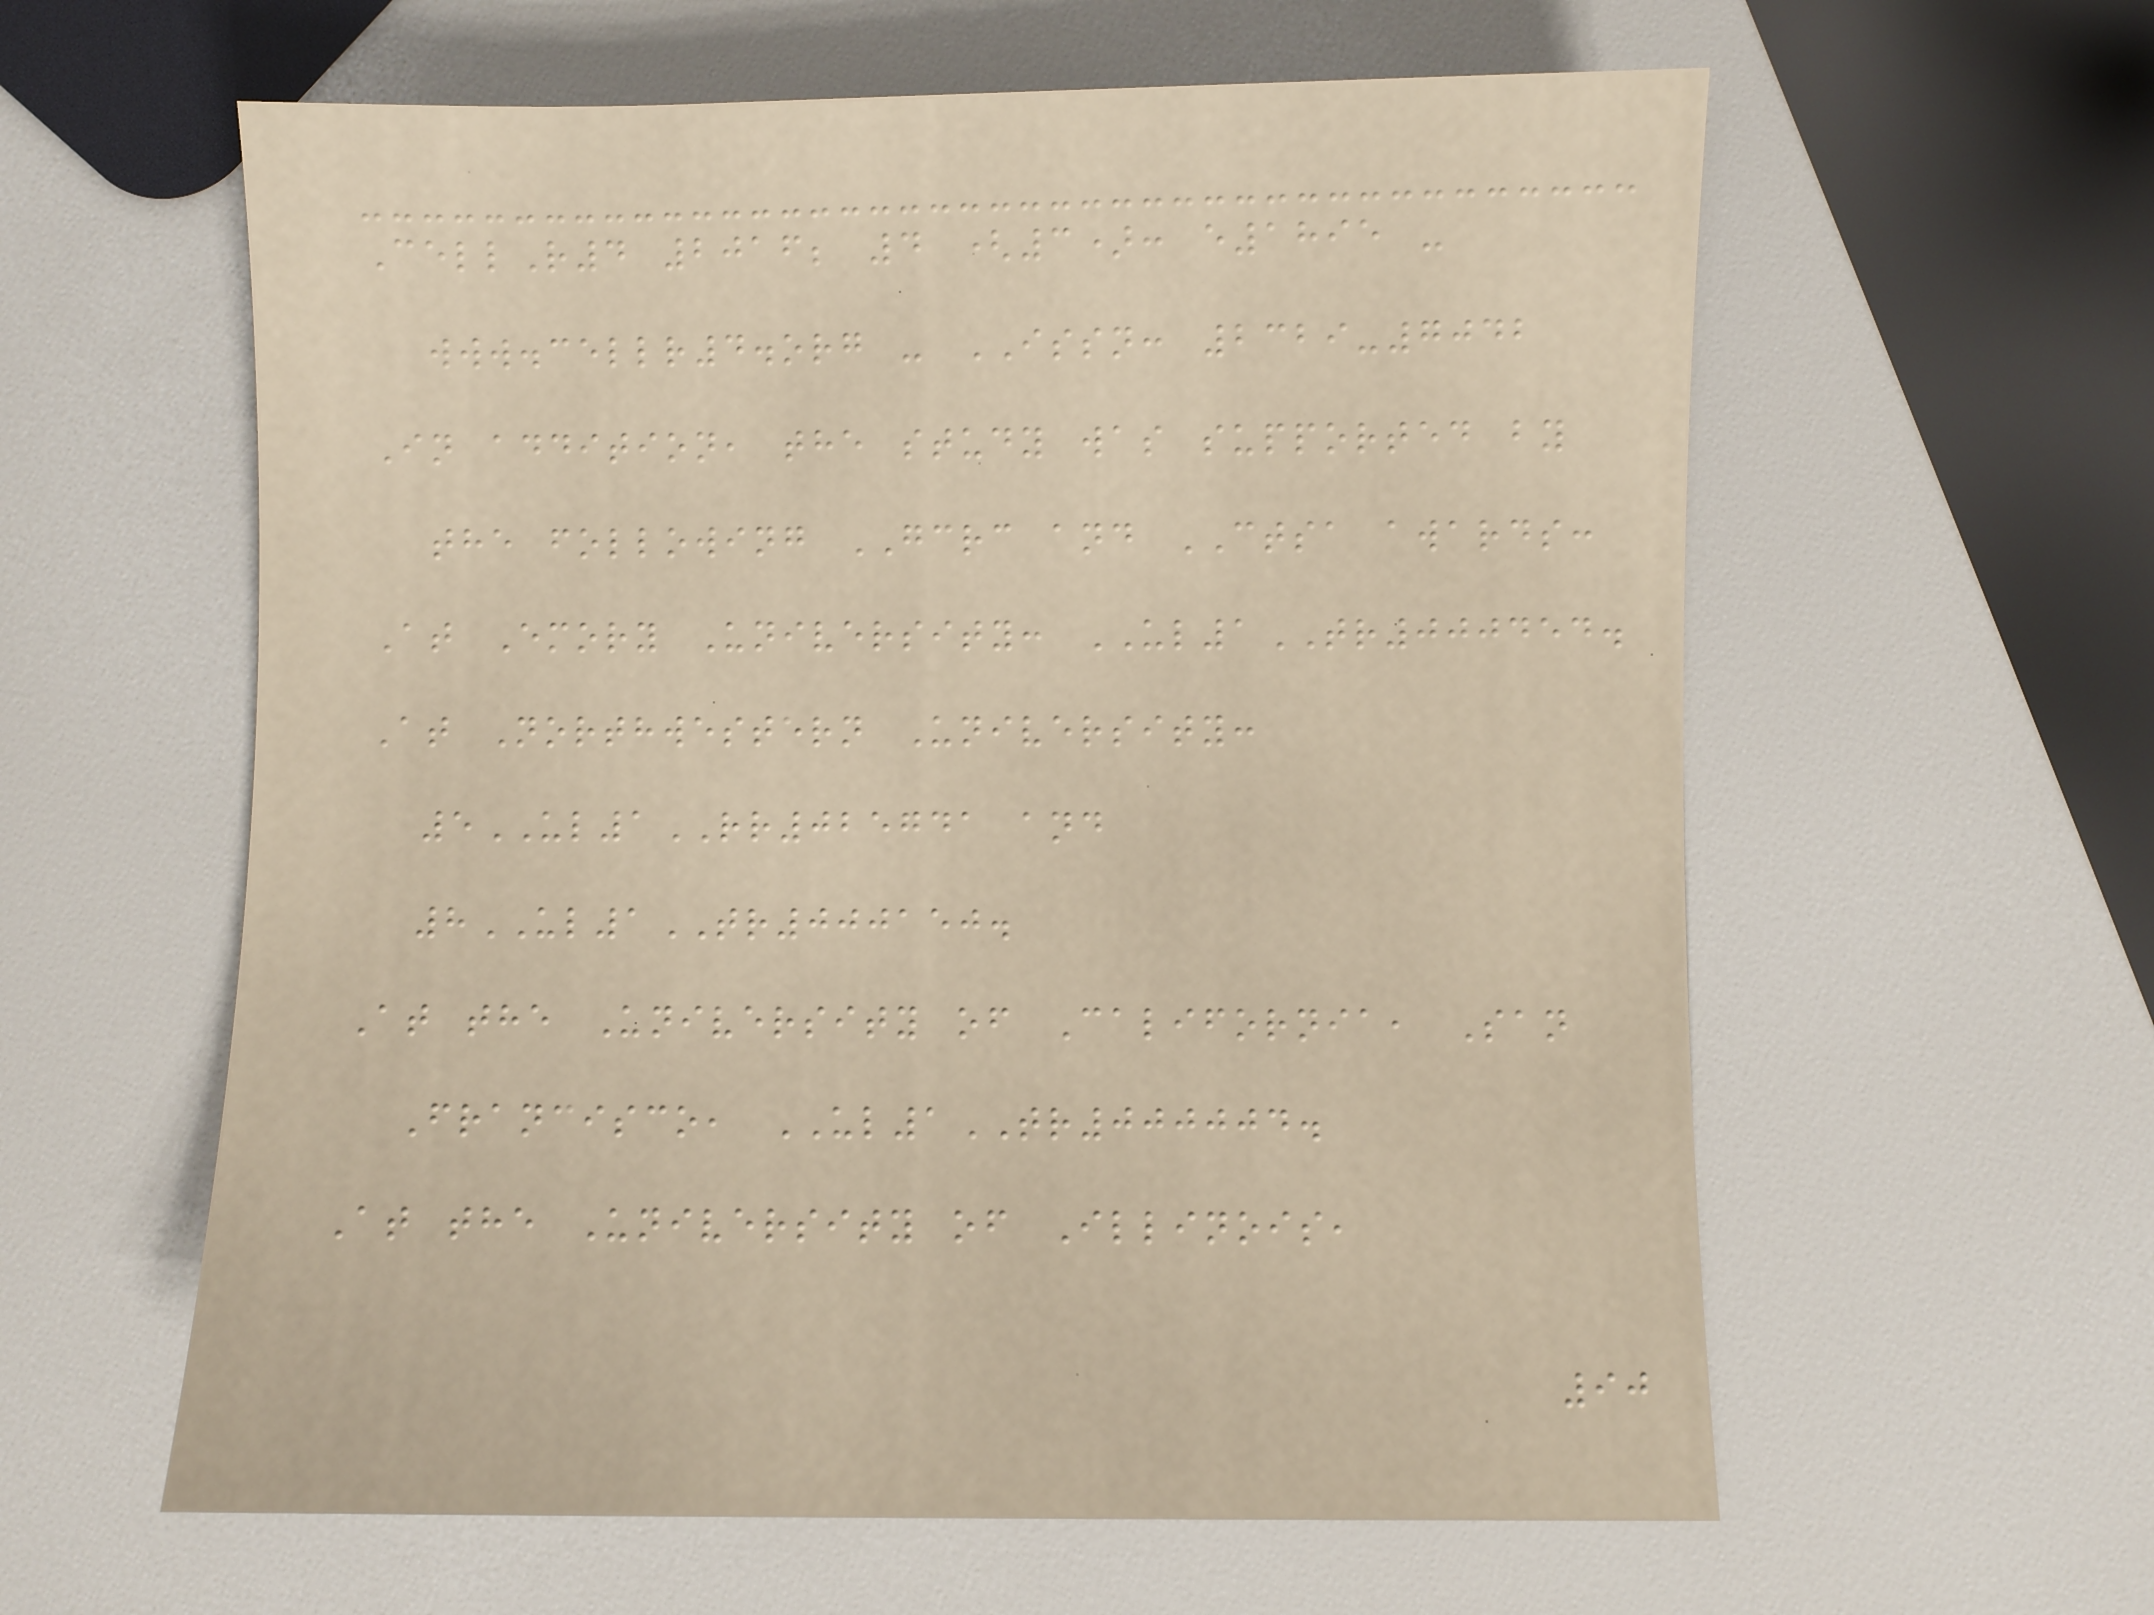CellR4 2016; 4 (3): e1895 -
www.cellr4.org - ISSN: 2329-7042
In addition, the study was supported by
the following GCRC and CTSA awards:
At Emory University: UL1TR000454.
At Northwestern University:
5UL1RR025741 and
8UL1TR000150.
At the University of California, San
Francisco, UL1TR000004.
At the University of Illinois,
90
